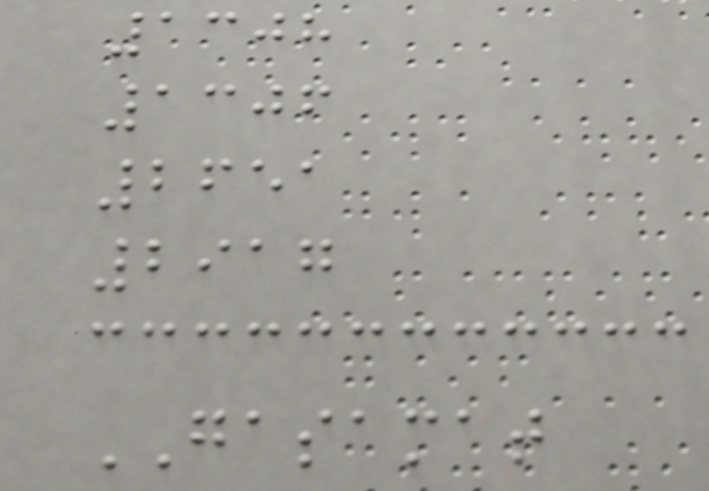1308
1306
2651
2917
GASAMAT
